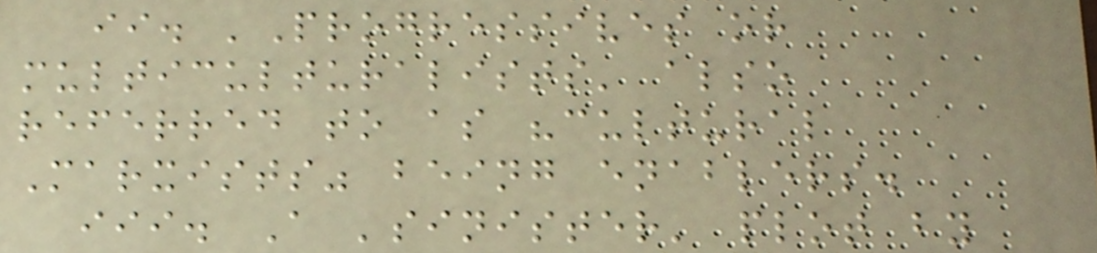ii. 'Progressives or
multiculturalists' also
referred to as "cultural
Marxists" being enablers.
iii. A 'sinister' plot by
